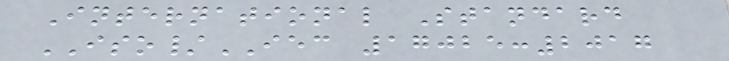International Standard
ISO/IEC 17025:2017
